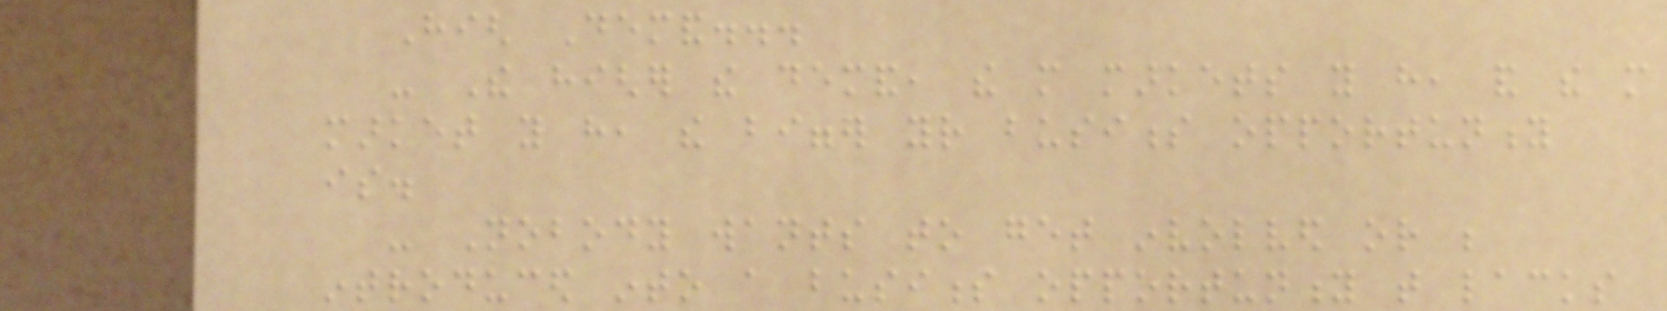High Demand...
- The higher the demand, the more markets you have, and the more
market you have, the bigger your business opportunity
is.
- Nobody wants to get involved or be
introduced into a business opportunity that lacks
